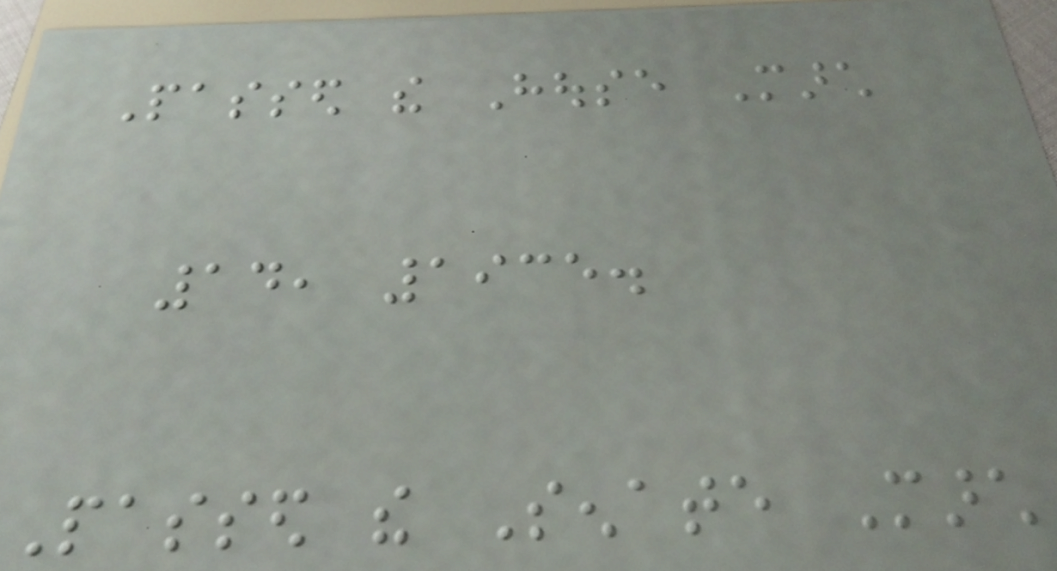Passed the House March
14, 1935.
Passed the Senate March
